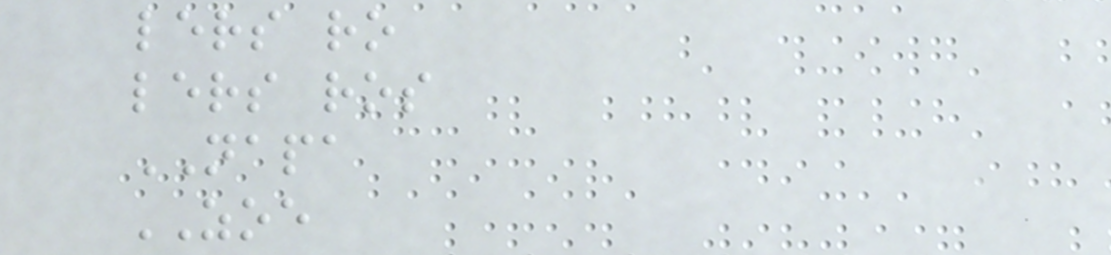lers ro
lers ros
NAPA
ZOE
